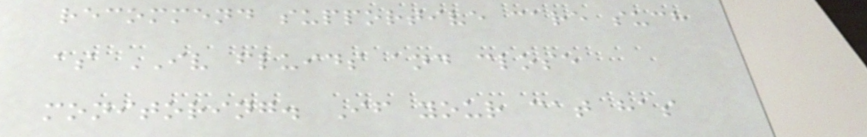recommend supportive care such
as IV fluids and close
monitoring. If your cat has
